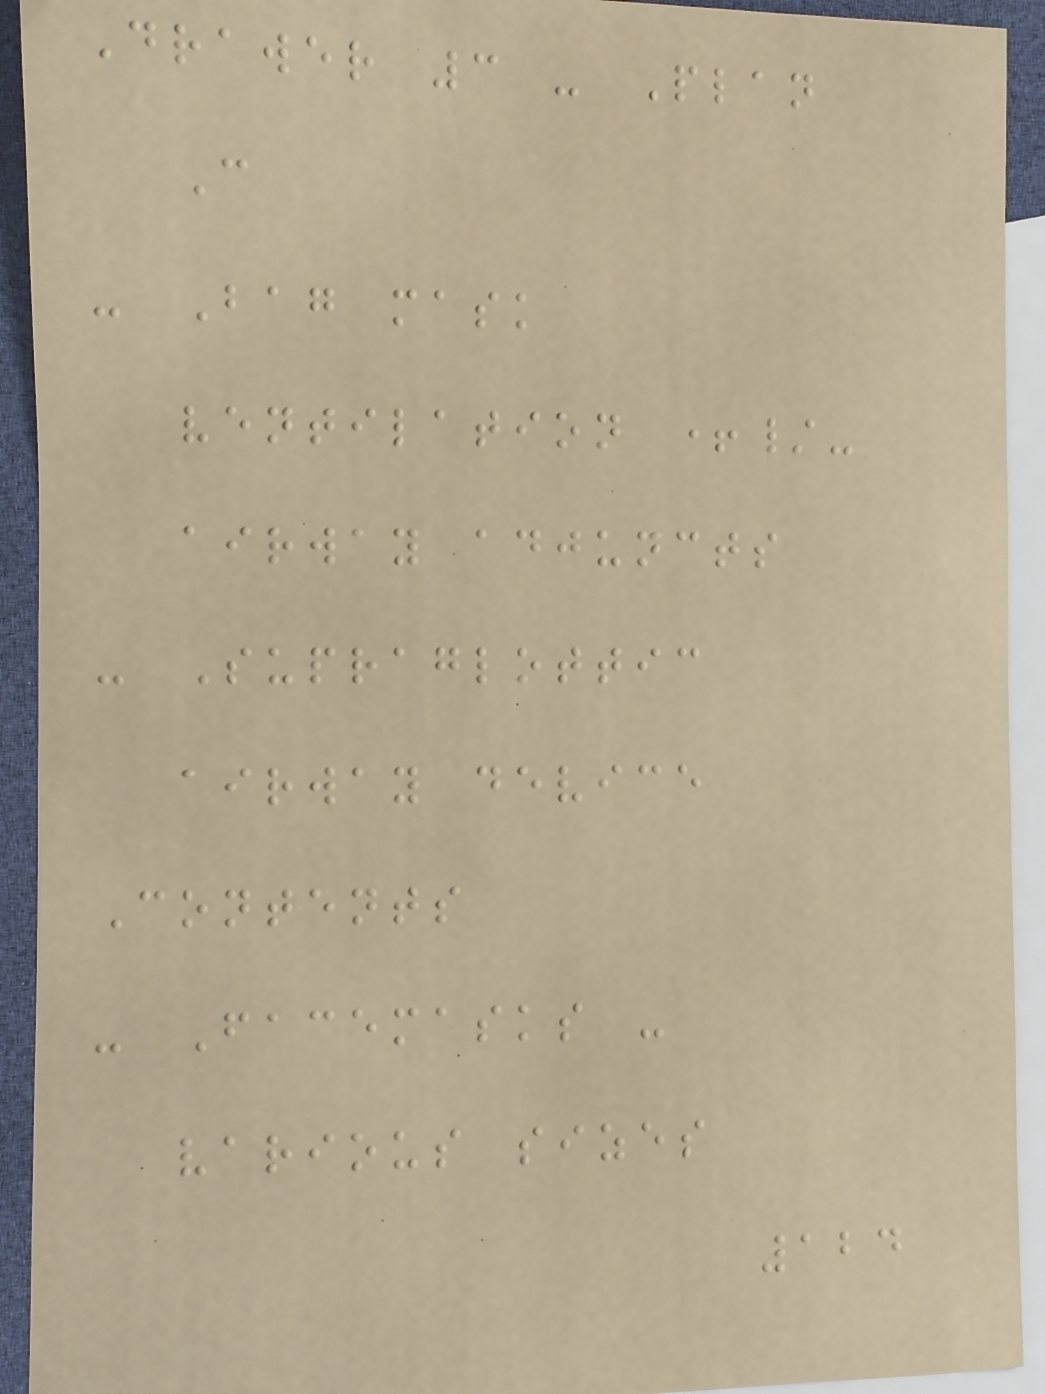Drawer 3 - Plan
C
- Bag mask
ventilation +/-
airway adjuncts
- Supraglottic
airway device
Contents
- Facemasks -
various sizes
124
